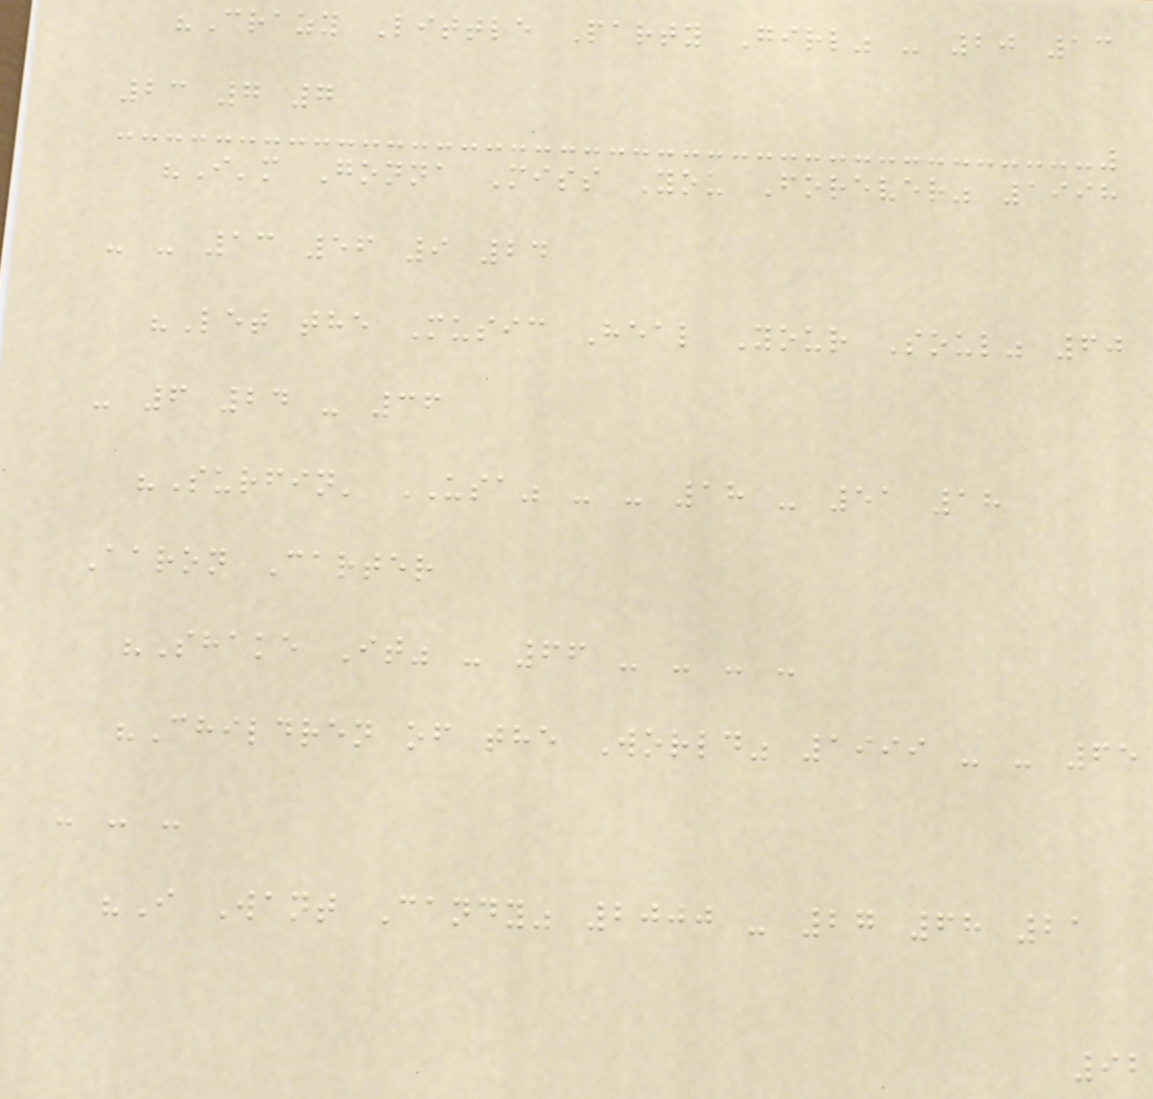"Crazy Little Party Girl" - 20 13
23 7 7
"I'm Gonna Miss You Forever" 1998
- - 13 56 9 24
"Let the Music Heal Your Soul" 60
- 6 24 - 36
"Surfin' USA" - - 18 - 51 18
Aaron Carter
"Shake It" - 66 - - - -
"Children of the World" 1999 - - 65
- - -
"I Want Candy" 2000 - 27 68 21
92
